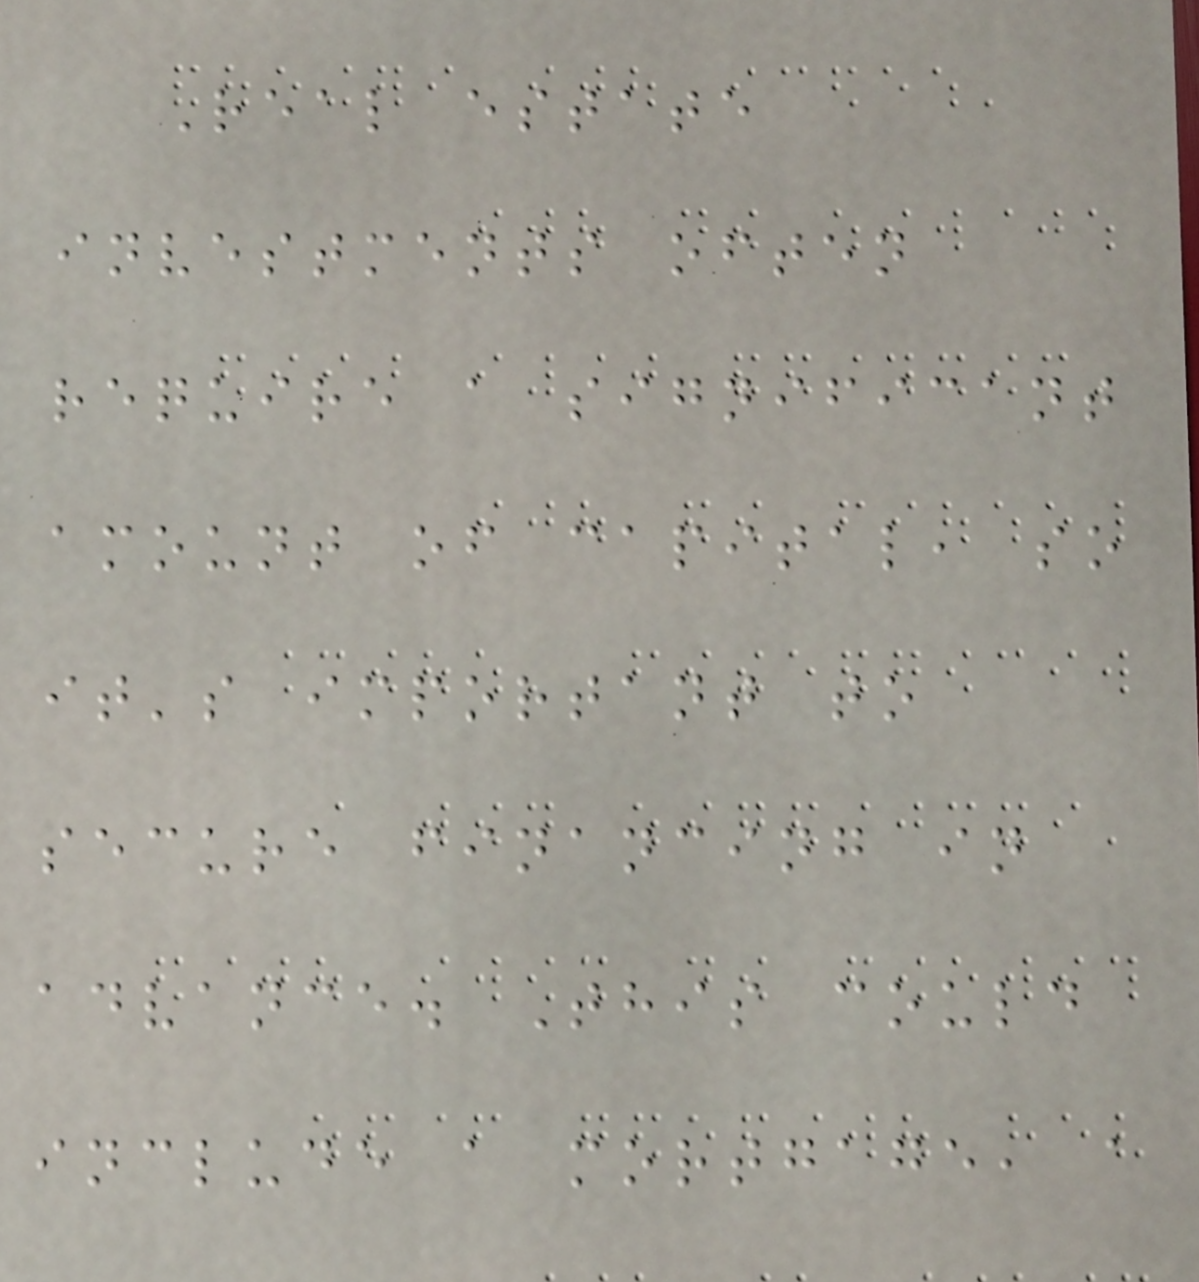Real estate
investments often
require a significant
amount of capital, so
it's important to
secure financing in
advance. This could
include a mortgage, a
